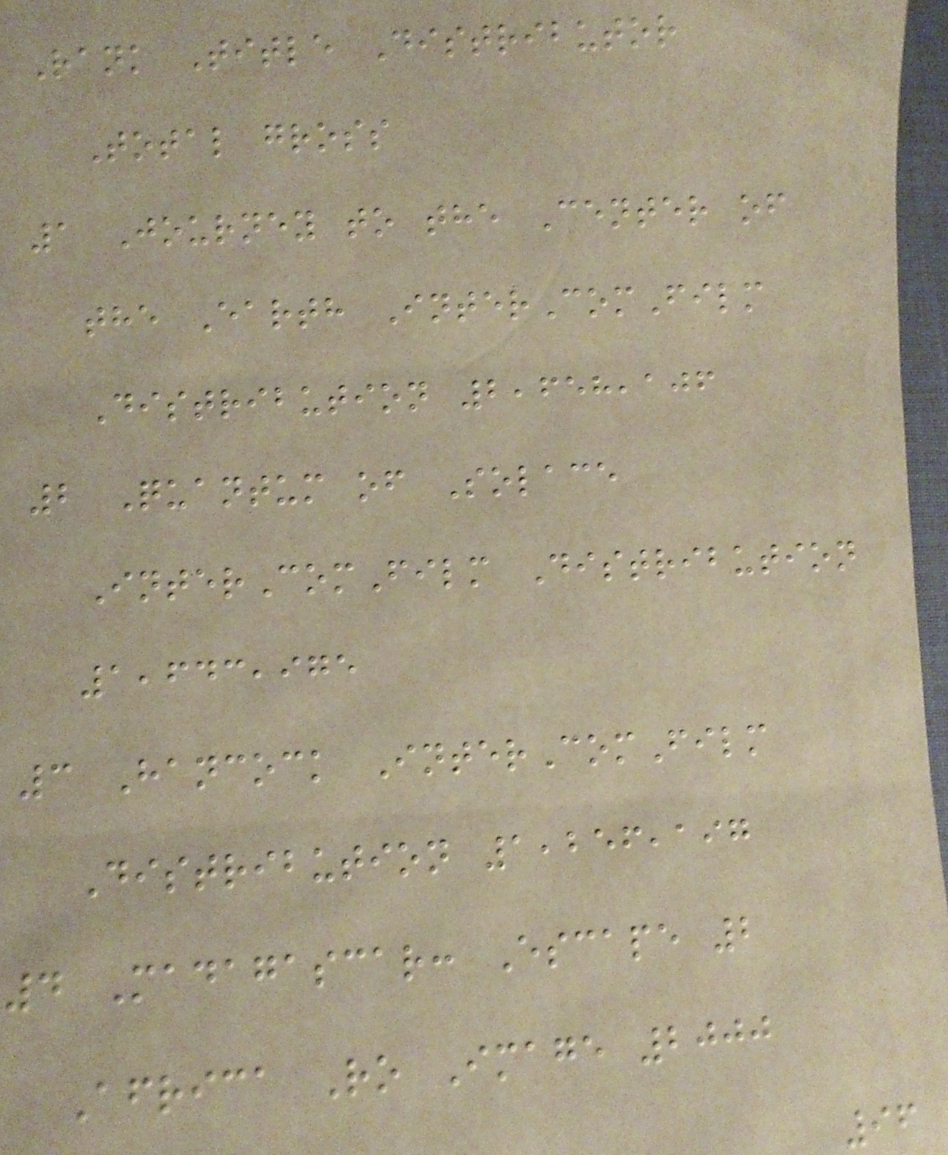Rank Title Distributor
Total gross
1 Journey to the Center of
the Earth InterComFilm
Distribution 2,658,106
2 Quantum of Solace
InterComFilm Distribution
1,643,975
3 Hancock InterComFilm
Distribution 1,256,197
4 Madagascar: Escape 2
Africa Ro Image 2000
96
